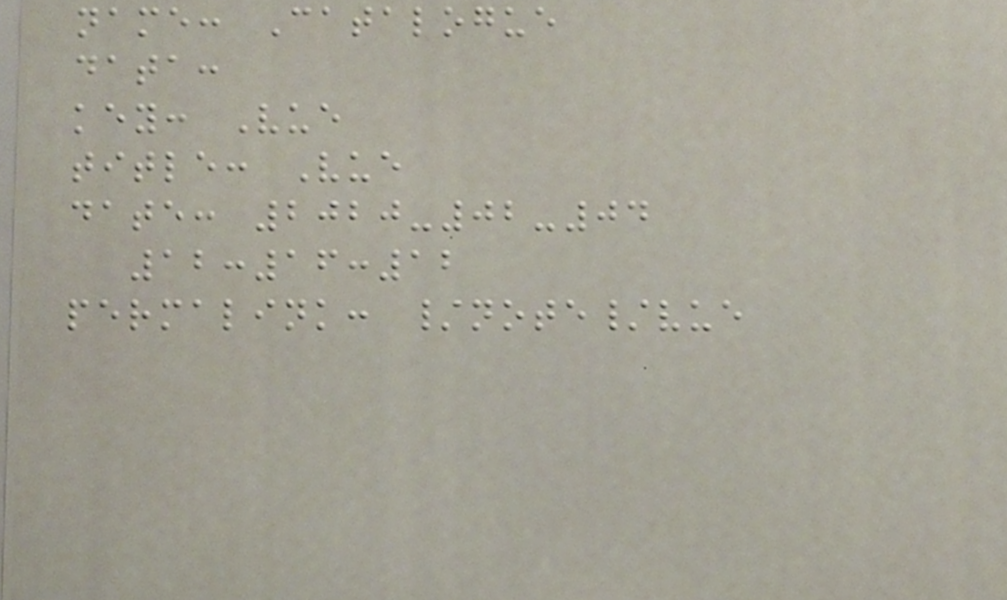name: Catalogue
data:
key: Vue
title: Vue
date: 2020-02-04
12:16:12
permalink: /note/vue
